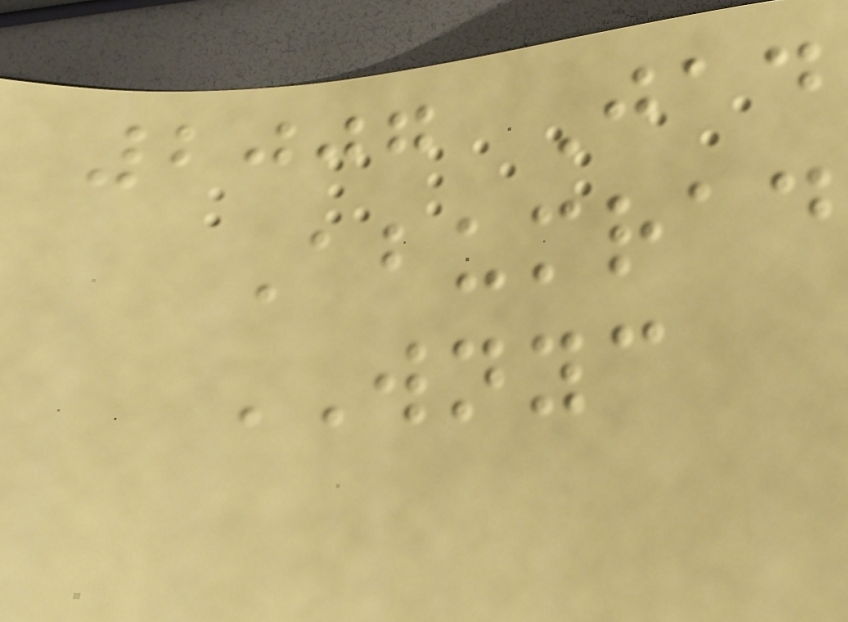2007 Jad
Abumrad
WNYC
